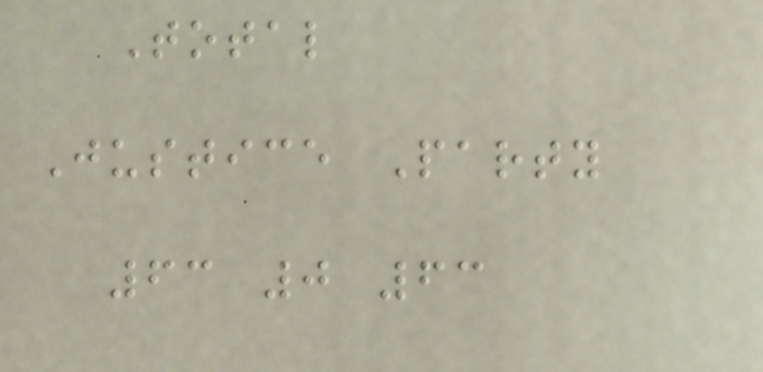Total
Justice Party
63 0 63
